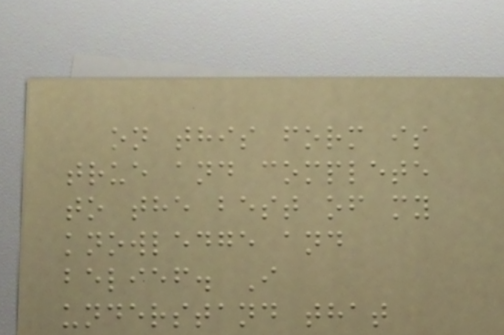on this form is
true and complete
to the best of my
knowledge and
belief. I
understand that
